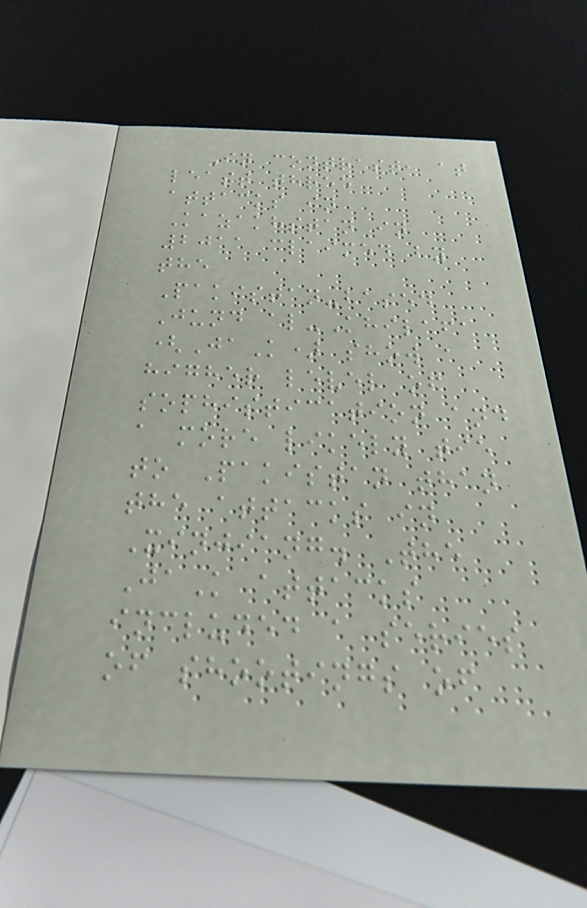In contrast, at
least three
attacks in
Kazakhstan in
2011 claimed by
the
Pakistan-based
Jund al-Khilafa
(JaK) show a
higher level of
sophistication and
a more likely tie
to Pakistan than
the attacks in
Xinjiang. The
JaK attacks
included a series
of shootings of
